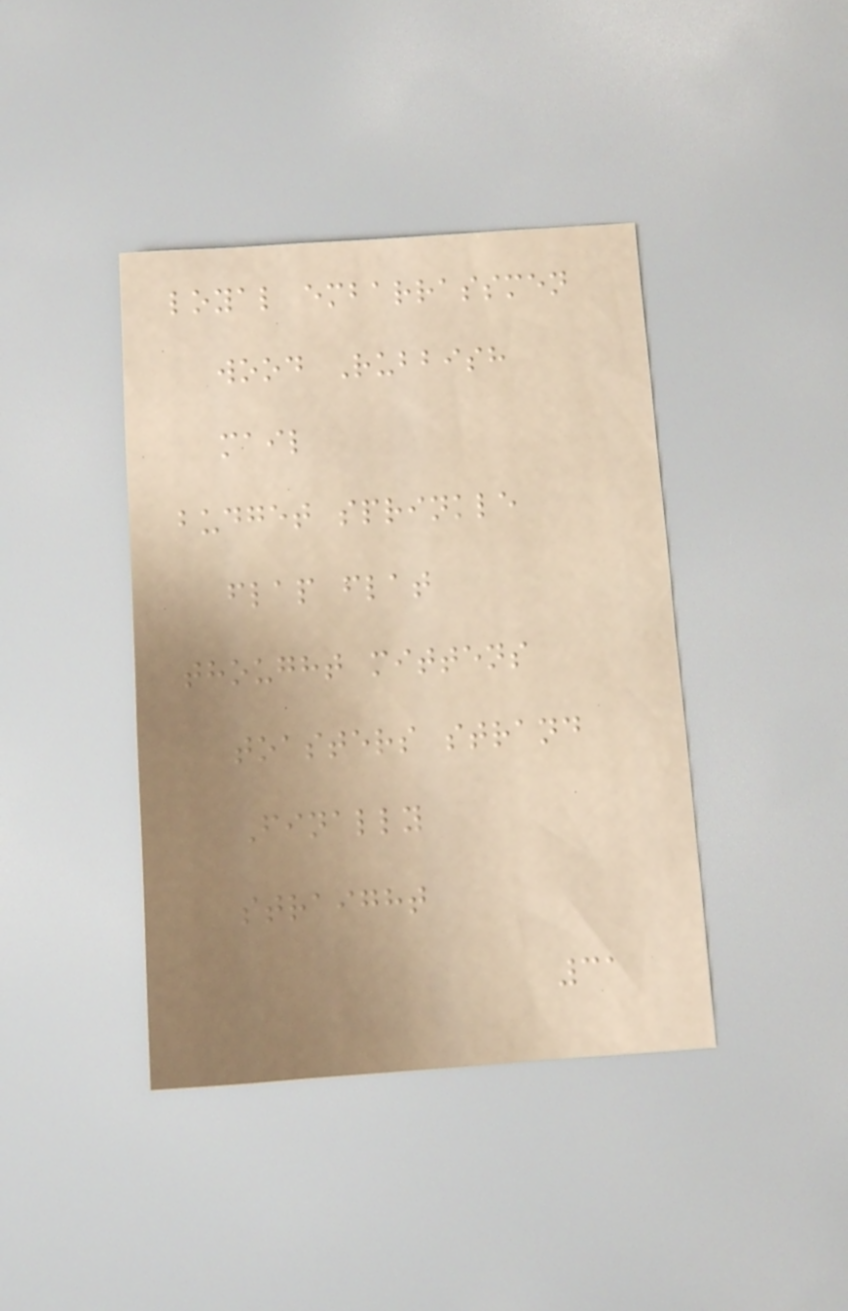loyal embarrassmen
wood Rubbish
mail
budget sprinkle
flap flat
thought mittens
toasters strand
Finally
straight
31
